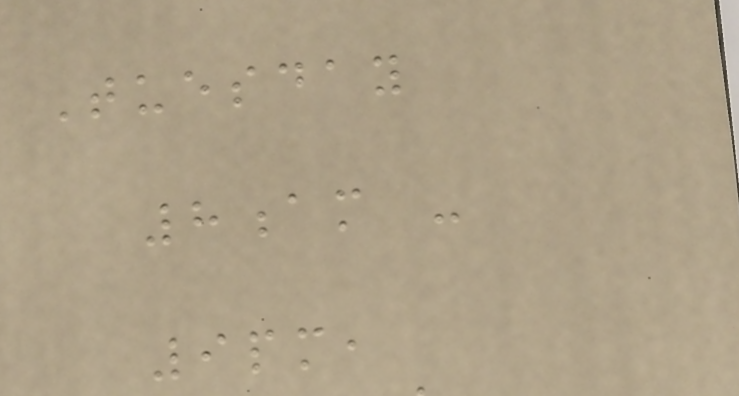Tuesday
8am -
9pm,
